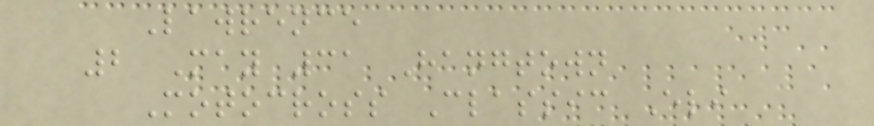Lawrence
2 May 31 Hangtown
Motocross Classic Eli
